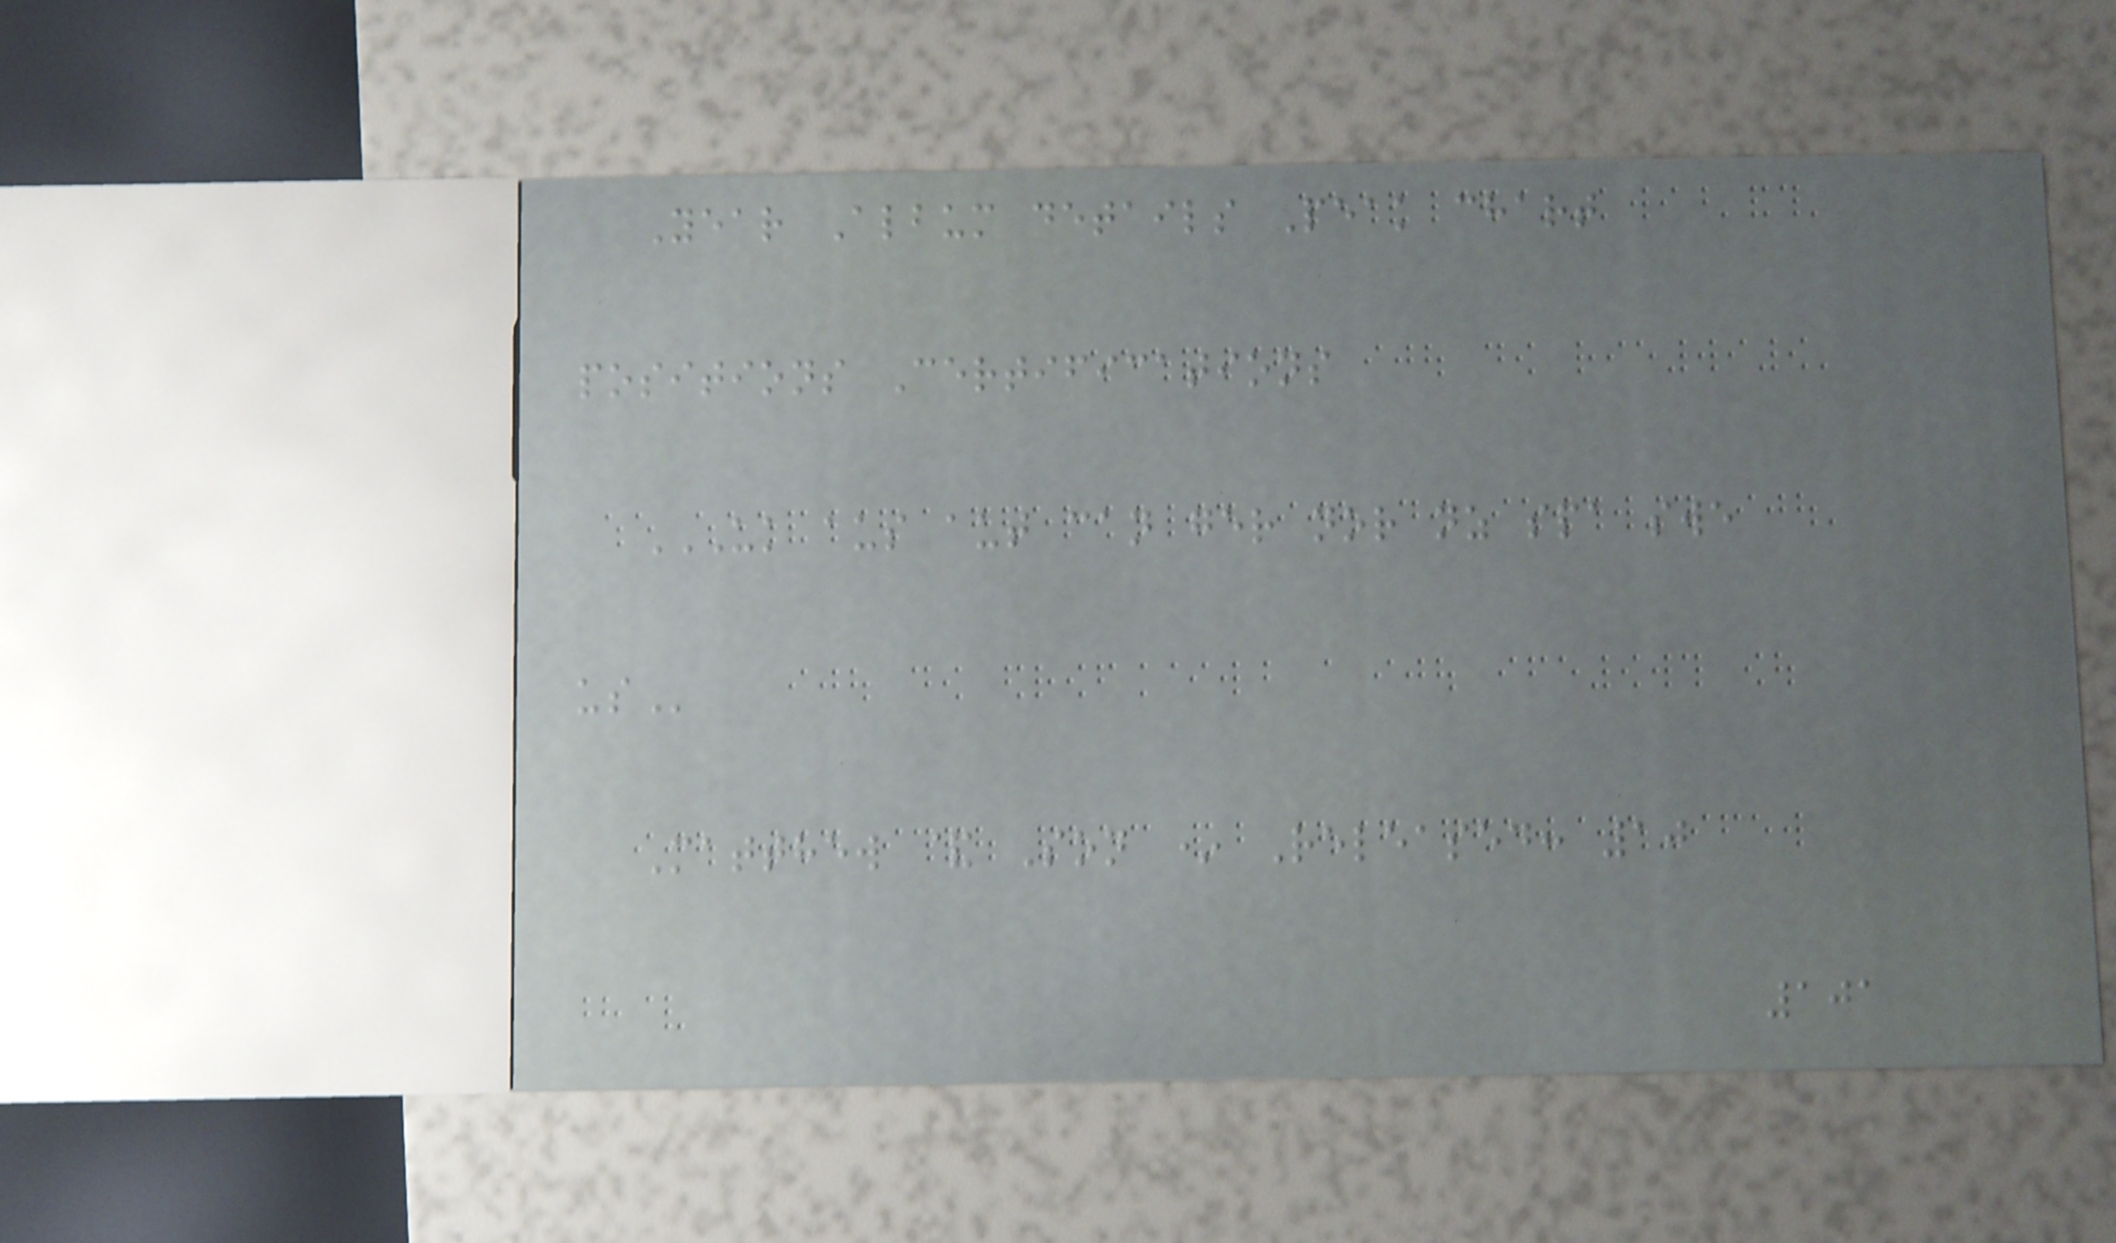Year Album details Peak chart
positions Certifications
UK AUS AUT CAN GER NOR NZ SPA SWE
US
Matthew & Son * Released: 10
101
